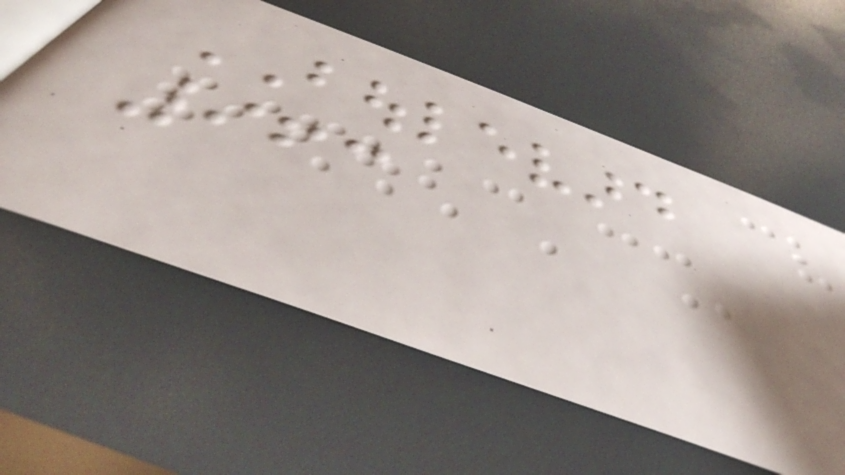BOULEVARD
963
